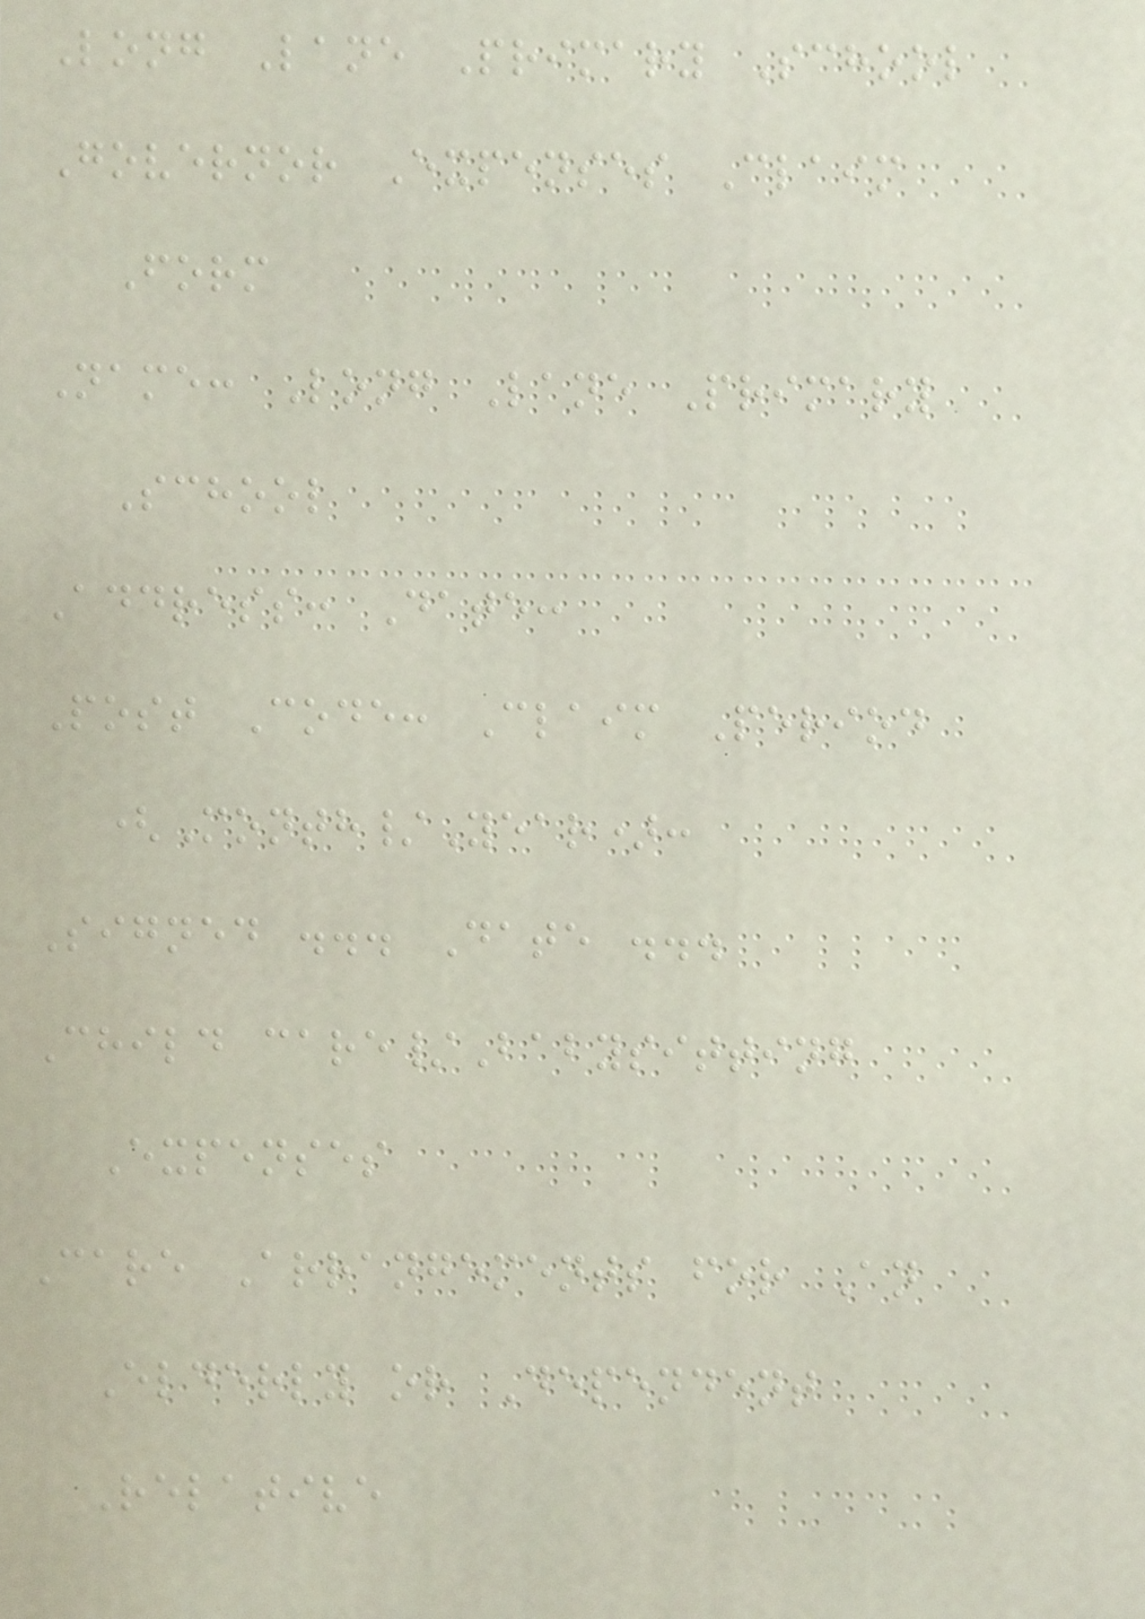Long Lane Primary School
Governor Expenses Claim
Form
Name: Long Lane Primary
School
Address: Date:
Post Code: Claim Period
(Month/Year):
Signed ... Date ...
Child care/Babysitting
Expenses
Care Arrangements for An
Elderly or Dependent
Relative
